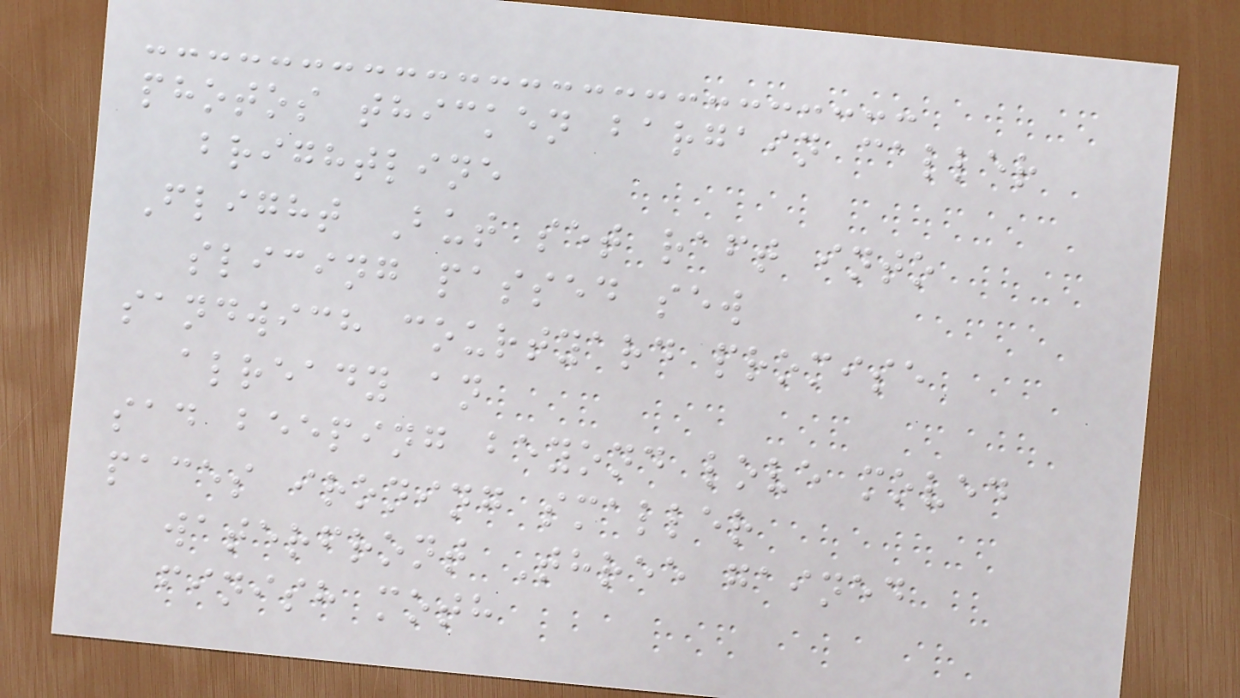photos thicken bargain caller
brightline
Flight But set raft into
slicing passed sew
sandwich courtyard promise
already an
sad beeping beyond love moved
paces ironing smaller
waterfront Three gained
finish moth
